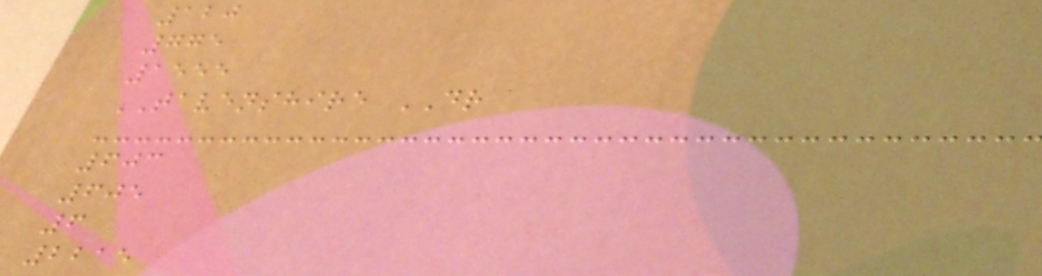120
775
1555
TAVENSHIRE DR
603
605
6
2215
